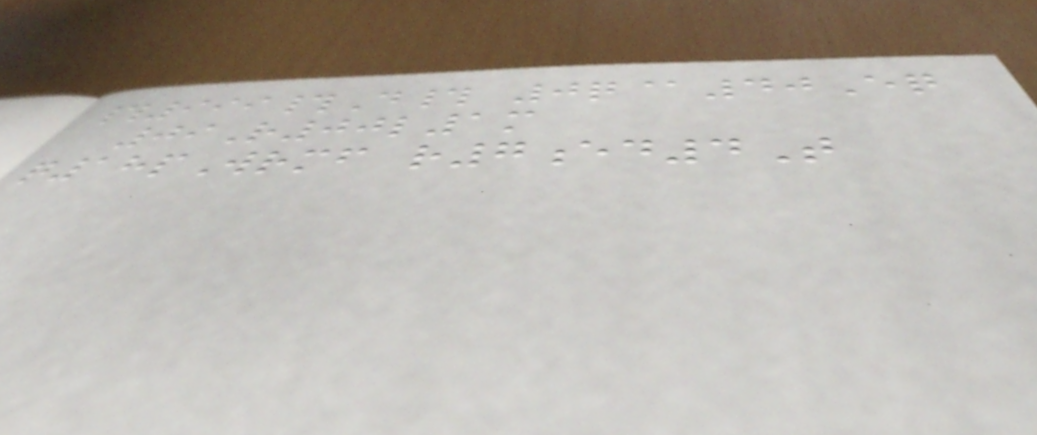#999#D# 0q@40Eq
09R00l1m
q18pWrmf r7ed4T
